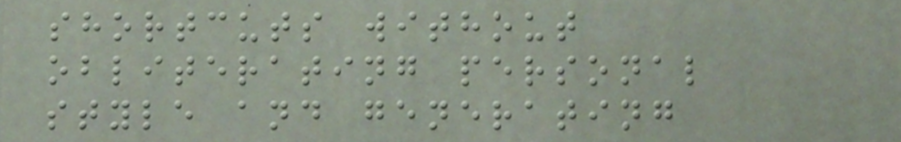shortcuts without
obliterating personal
style and generating
